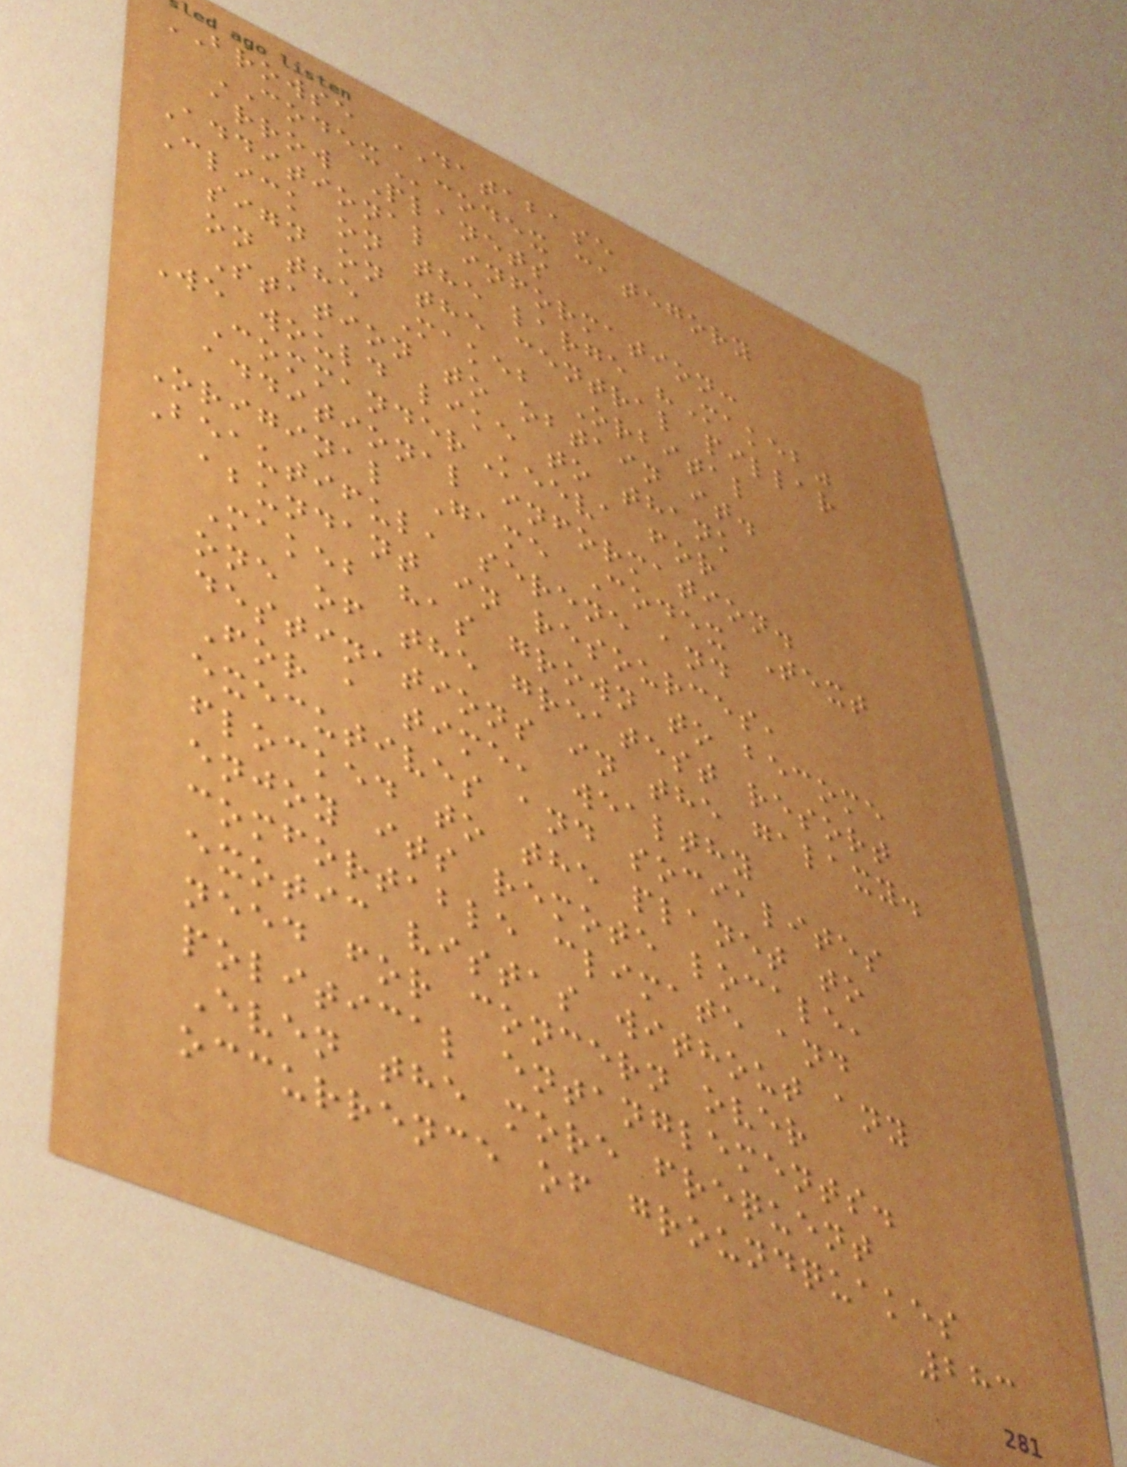BROWSE DATABASE
CODEXcodex category
arrow Planets
Additional information:
Click on the large "Makeb"
sign on the central pillar
on the Makeb Orbital
Station to obtain it.
We would like to thank
CommanderKeeva for
additional information.
Original Game Codex Text
Beautiful, serene and
abundant in resources,
Makeb has grown to become
one of the greatest resort
destinations in the galaxy.
For a time, wealthy
executives and socialites
flocked to the planet to
enjoy its remote locale,
comfortable climate and
exotic vistas without any
need for concern over
political entanglements.
Even the more frequent
occurrence of groundquakes
283
